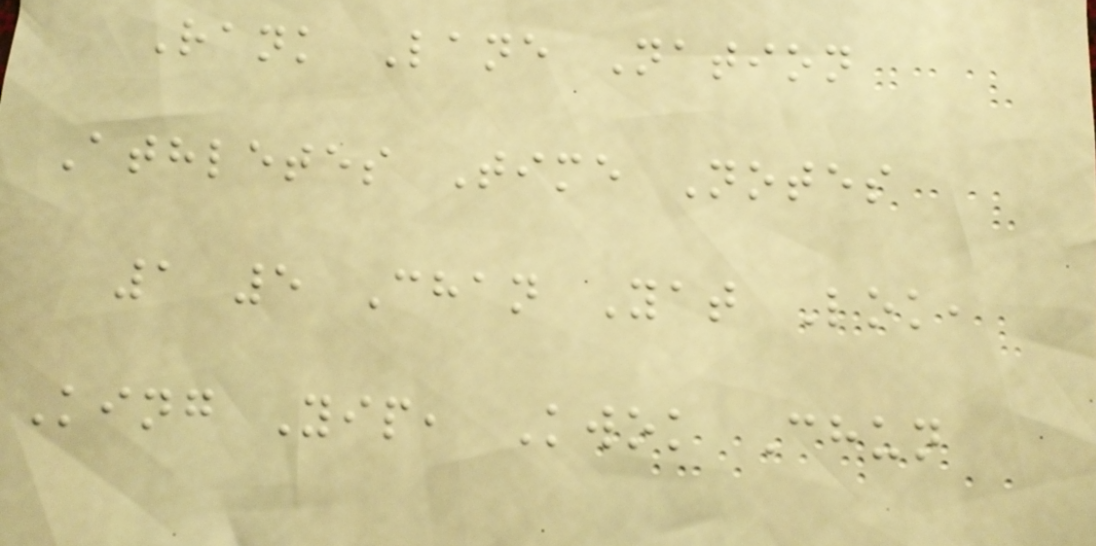Rank Lane Nation
Athletes Time Notes
1 5 Chan Yat Lok,
King Yip, Kwok Chun
